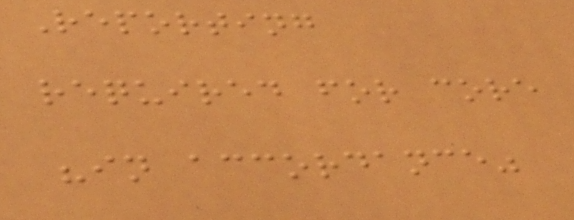Reporting
required for core
"in accordance"
